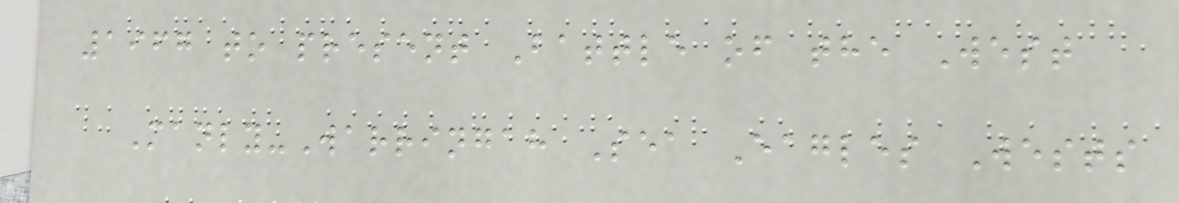1967 to present Battle of the West
Manly-Warringah Sea Eagles Wests
